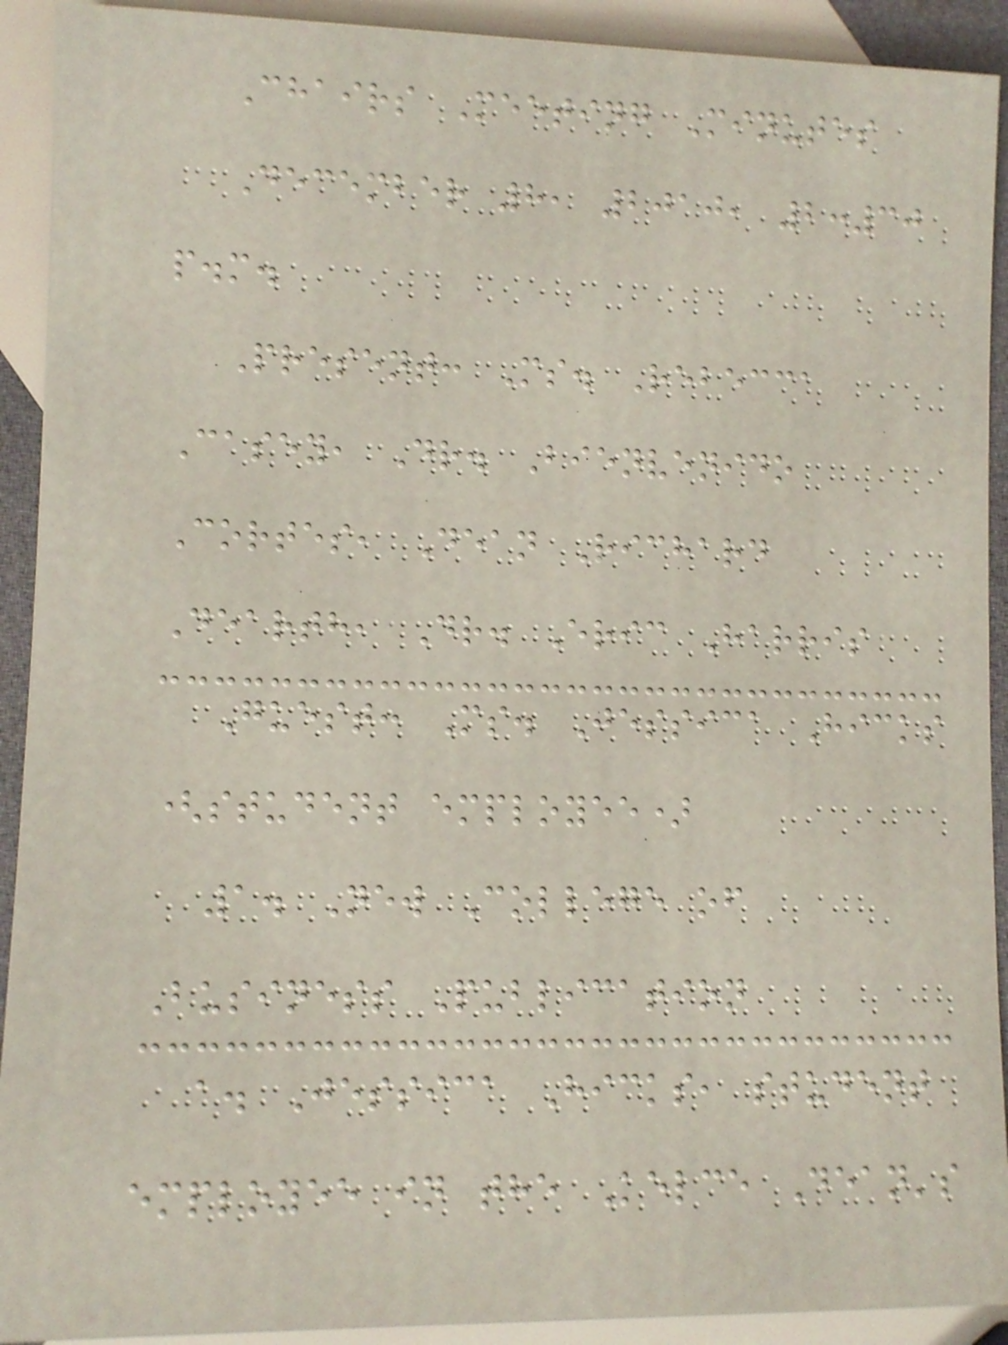Chairs Meeting Minutes
December 8, 2010, 2:30
p.m.
Present: Ms. Rebecca
Casey, Dr. Bienvenido
Cortes, Dean Richard
Dearth, Dr. Eric Harris
Guest: Ms. Jessica Hicks
(student employee)
1. New College of
Business Publication
a. Jessica Hicks, student
employee in the Kelce Dean's
